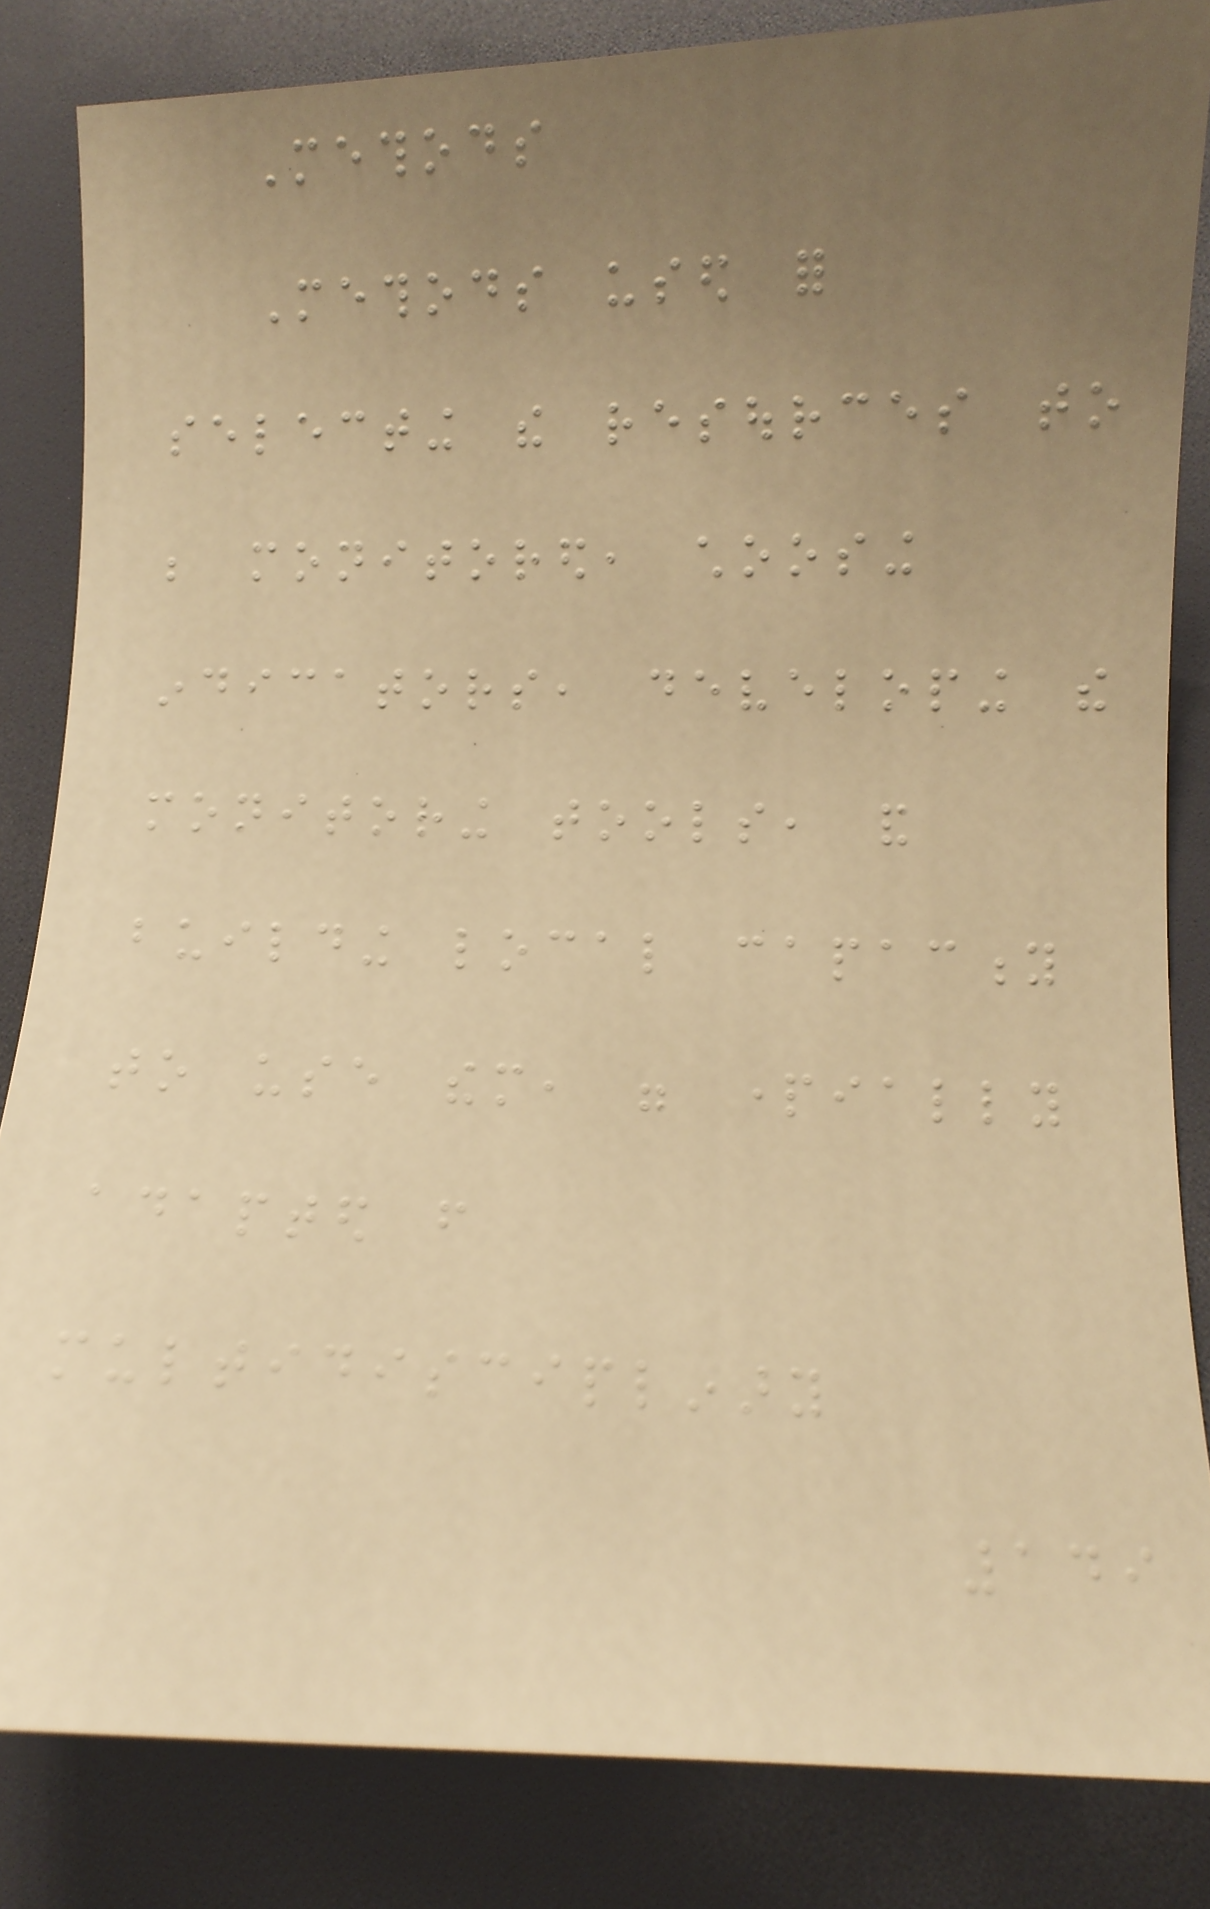Methods
Methods used for
selecting the resources to
be monitored, choosing
indicators, developing the
monitoring tools, and
building local capacity
to use them, were partially
adapted from
multidisciplinary
149
